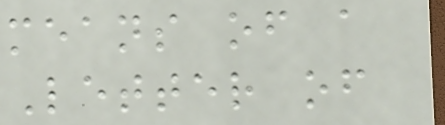means of a
Letter of
